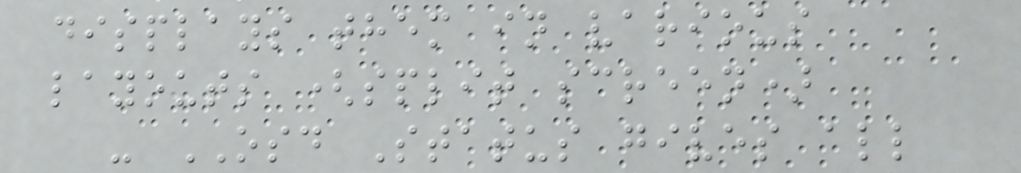displays them in various
layouts (split screen)
- OSD Status gives all
